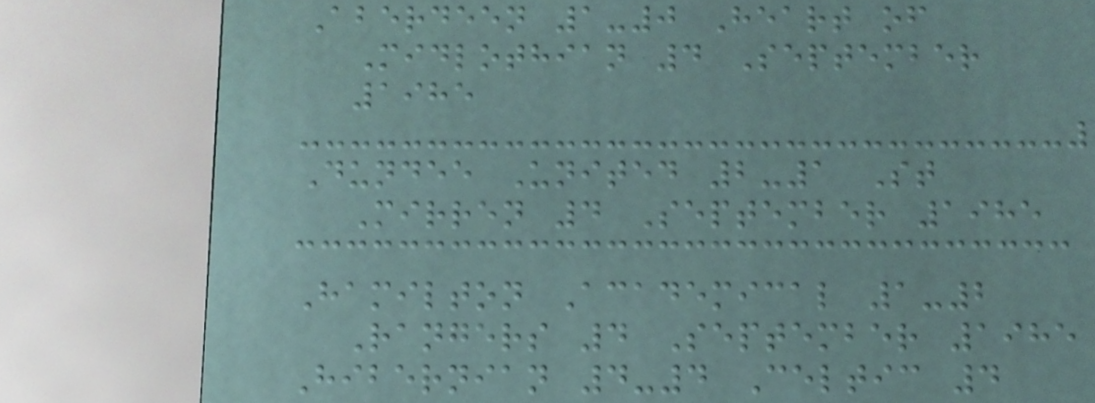Aberdeen 1-0 Heart of
Midlothian 4 September
1985
Dundee United 2-1 St
Mirren 4 September 1985
Hamilton Academical 1-2
Rangers 4 September 1985
Hibernian 4-4 Celtic 4
